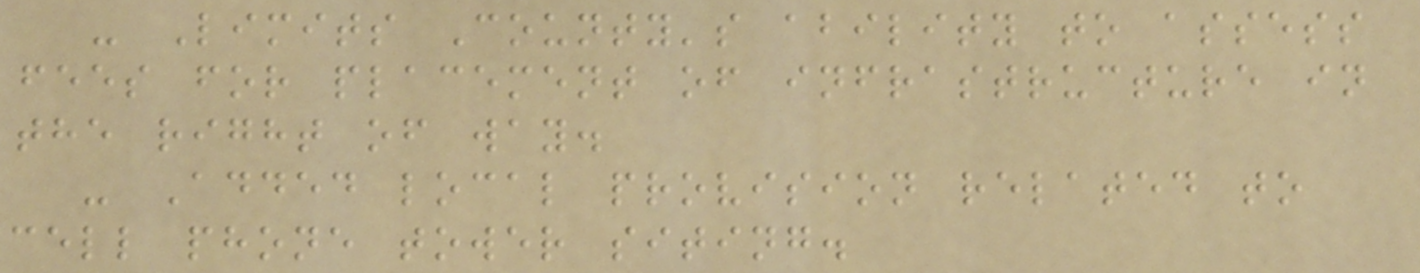- Limits County's ability to assess
fees for placement of infrastructure in
the right of way.
- Added local provision related to
cell phone tower siting.
